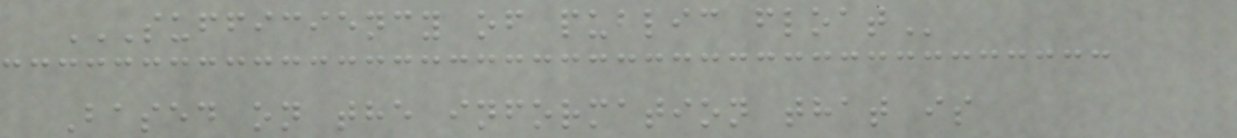SUFFICIENCY OF PUBLIC FLOAT
Based on the information that is
